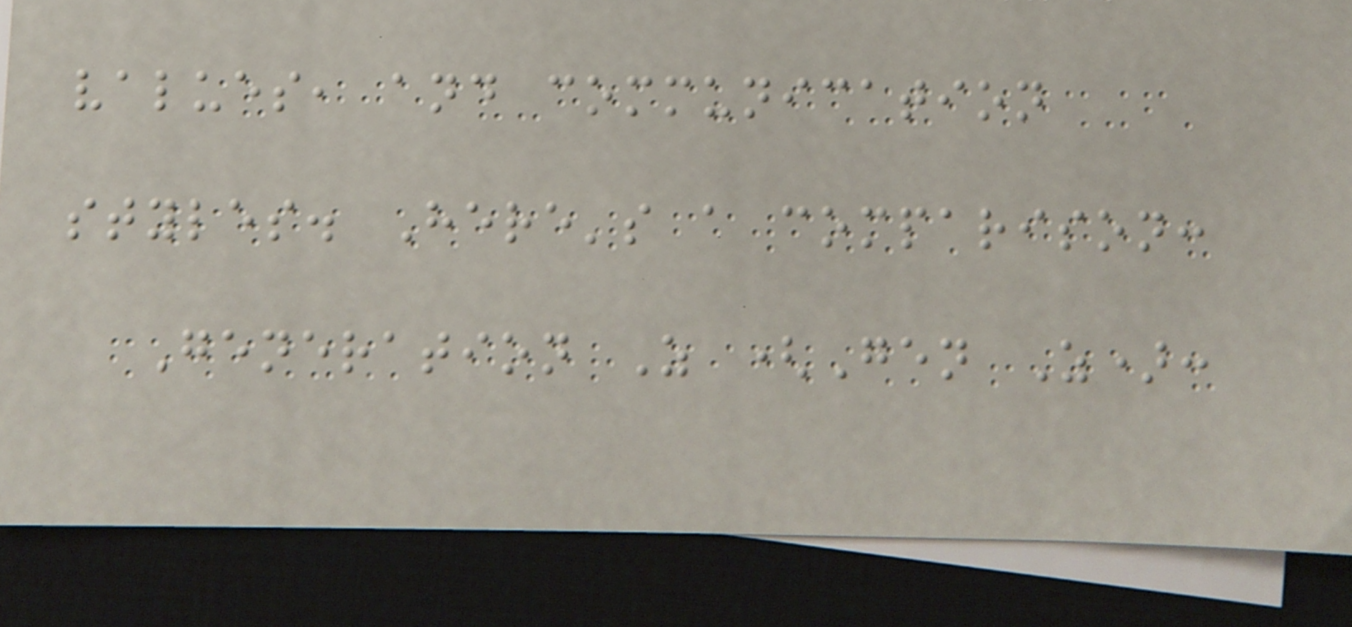values, and communication
styles. Here's a comparison:
Generation Z (Gen Z):
